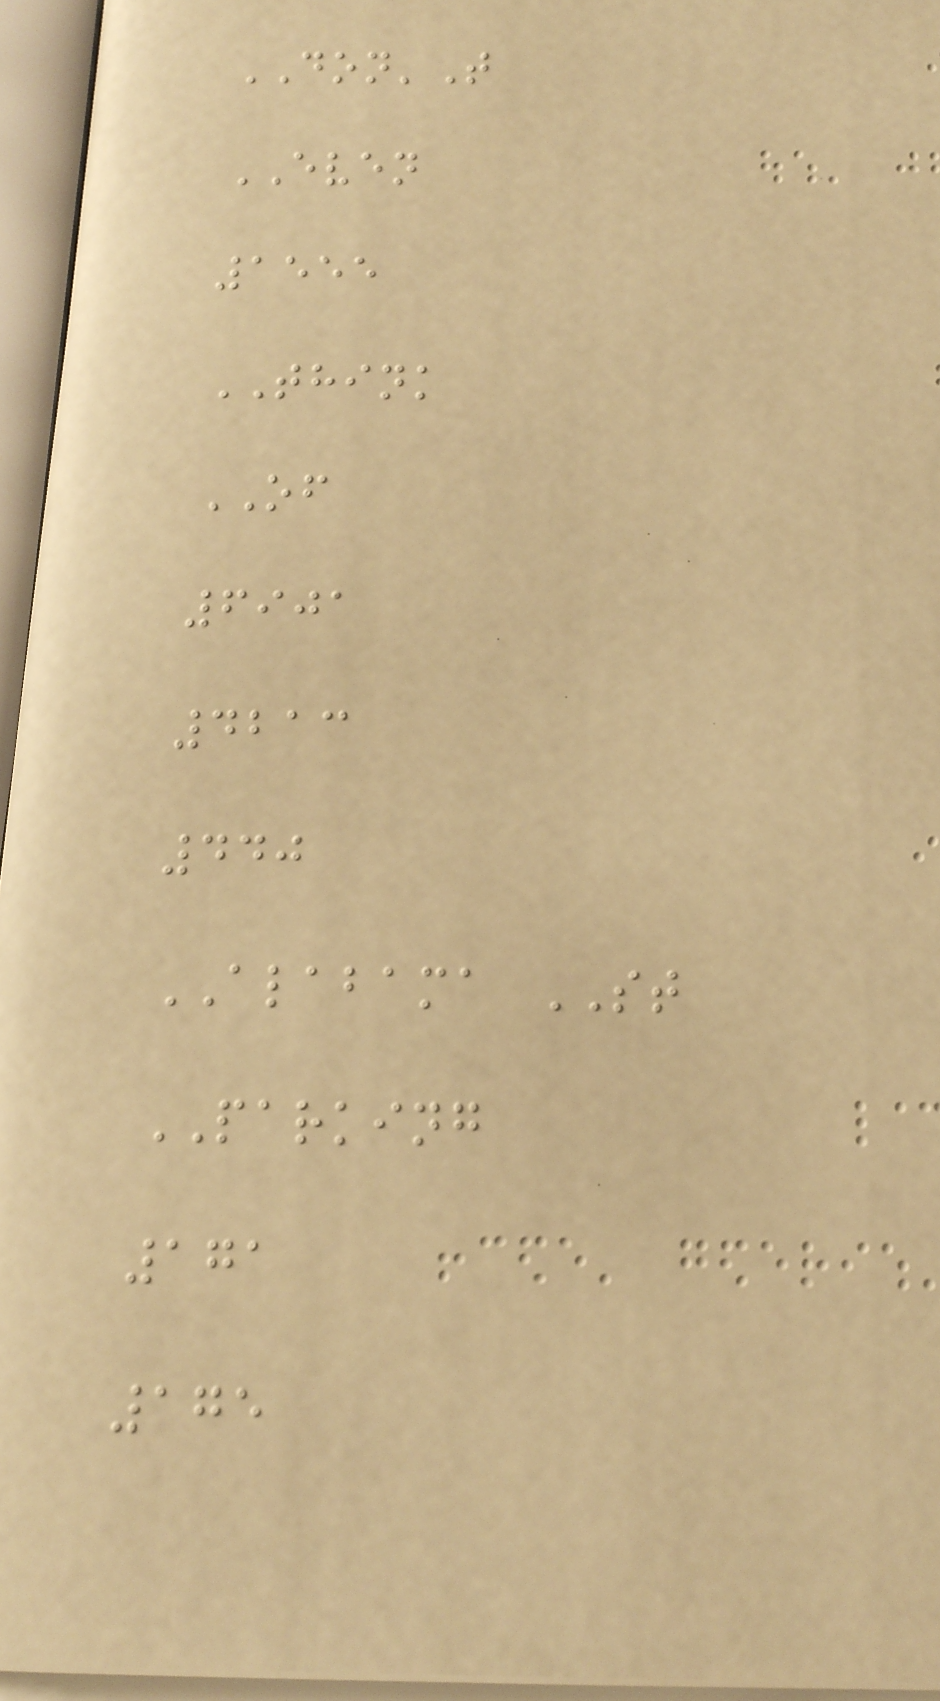DON'T
EVEN
1555
THINK
OF
6901
4213
440
ALABAMA ST
PARKING
171
175
